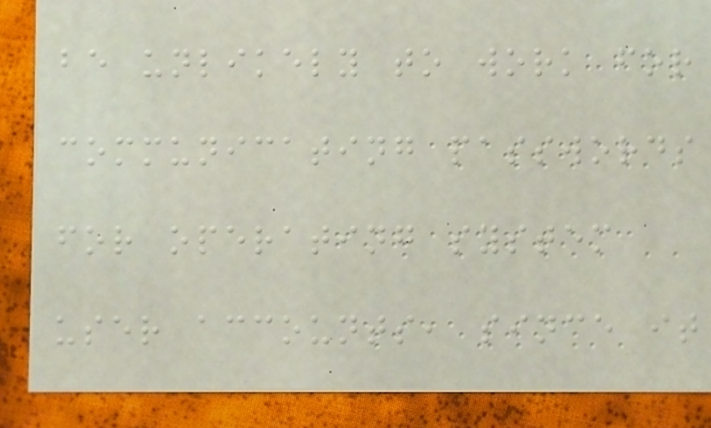be unlikely to work for
communicating passwords
for operating system
user accounts, since it
